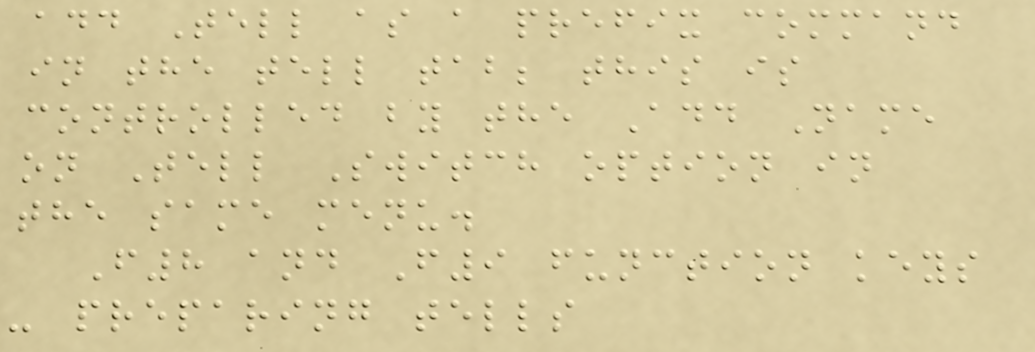add Tell as a prefix command
in the tell tab; this is
controlled by the Add Name
on Tell Switch option in
the same menu.
F8 and F9 function keys
- preparing tells
